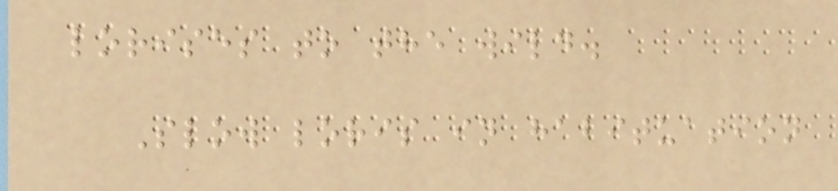lorises to the wild.
Slow loris in habituation
